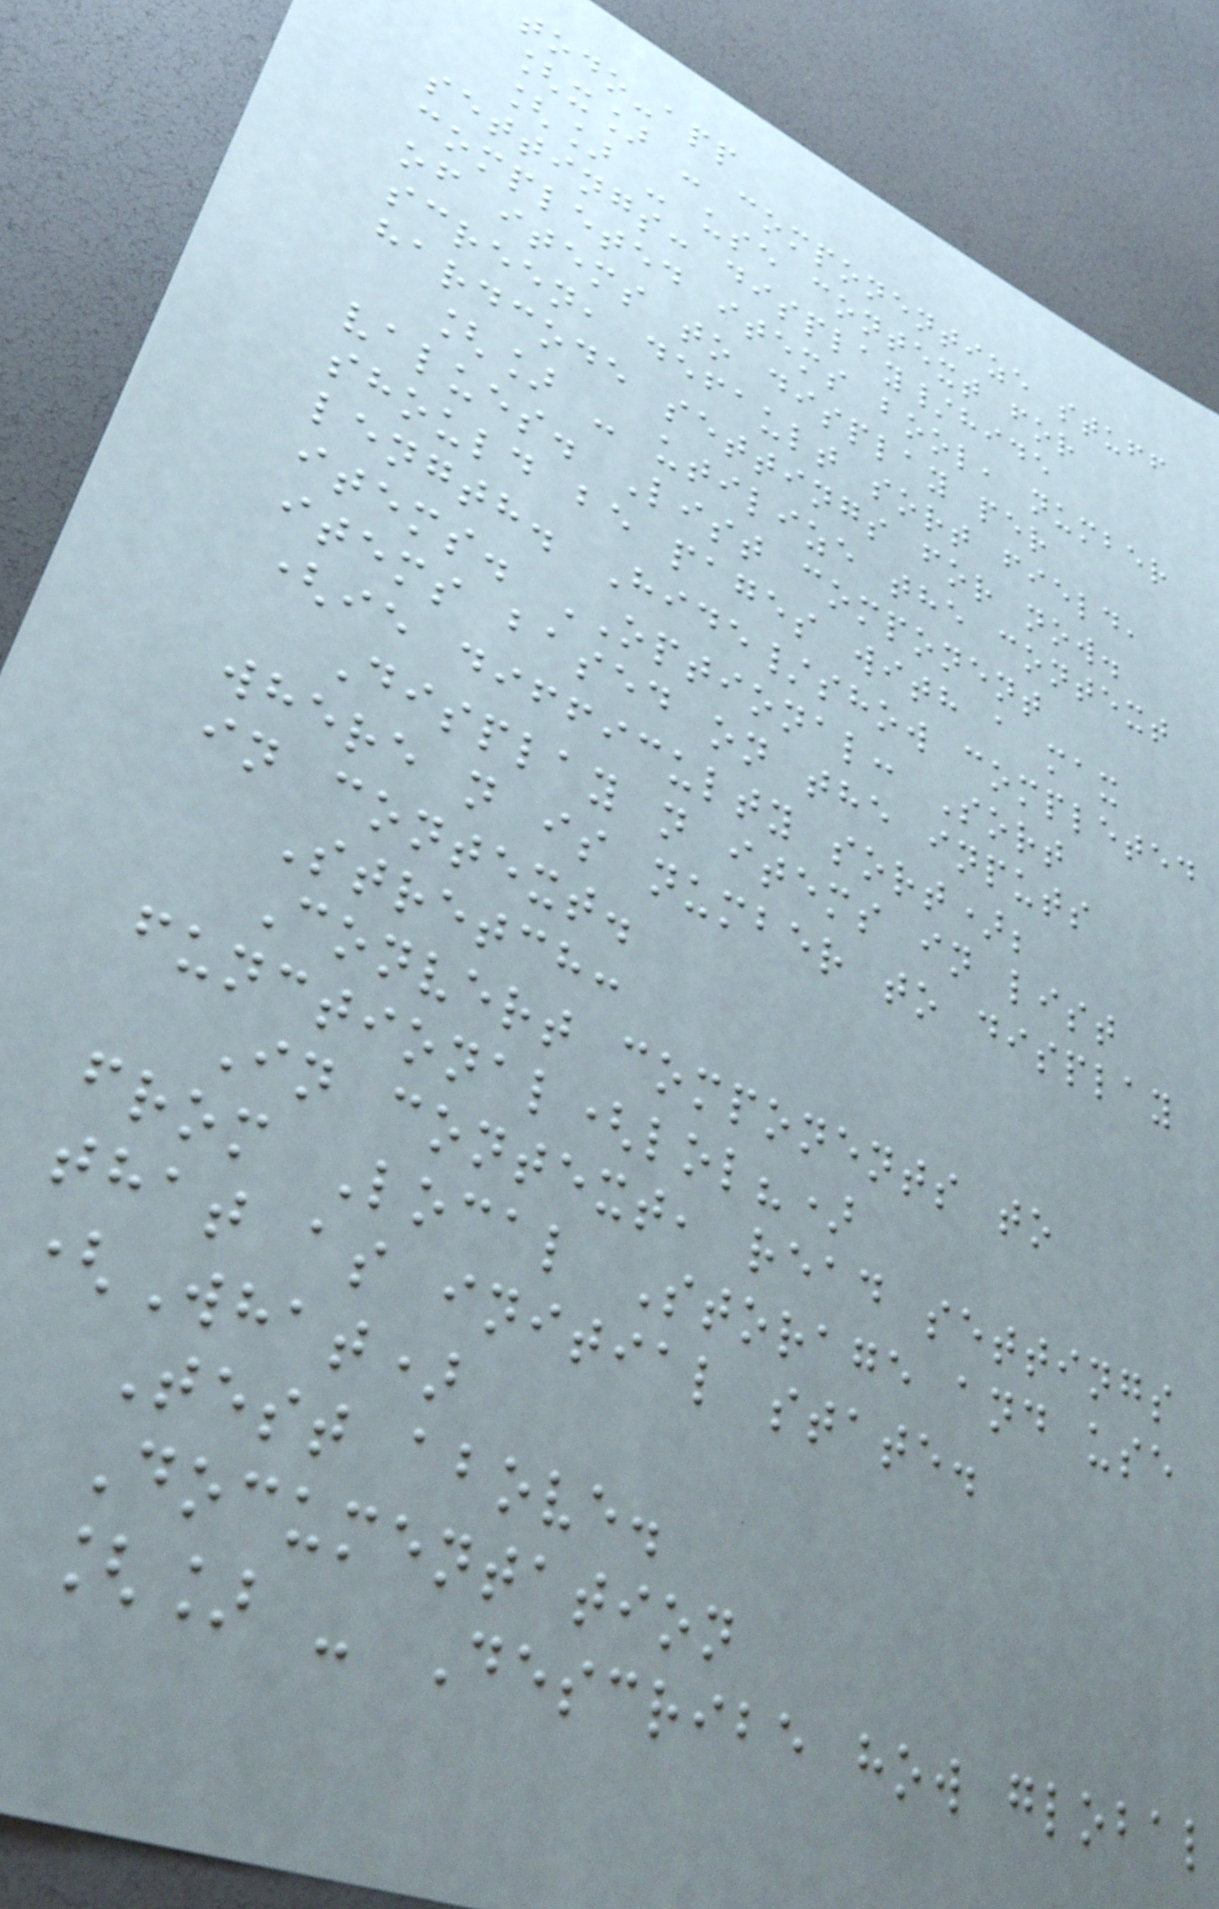todo-app
[x] - componentize stuff
[] - use context for
settings: display/hide
completed items bool, number
of items to display per
screen, default sort field,
hardcode settings for now.
[] - utilize the context
values. List component
should be pages with a max
length. Hide/show completed
items. OPTIONAL: Sort
items based on the inputs
(ie difficulty sort);
Display n items in list
where n is number to display
in context.
Stretch:
Convert components to
functional(lol?)
In context, read settings
from Local Storage and use
that as initial state.
(What)
Test above.
Documentation
[] - Describe how global
